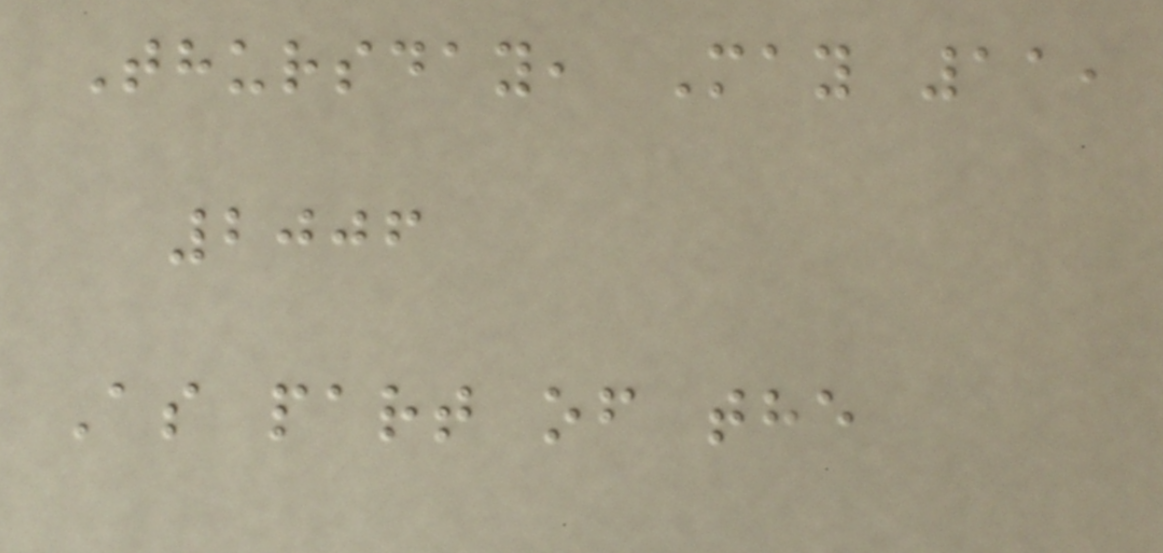Thursday, May 11,
2006
As part of the
